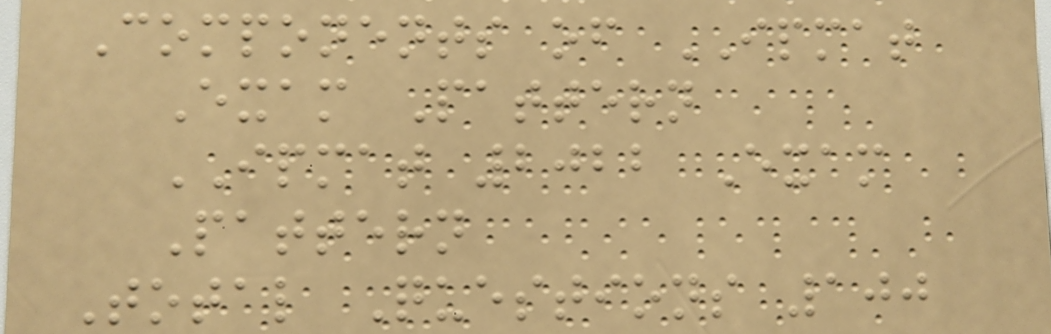Components of IPMAT
Exam Pattern
IPMAT 2022 Exam
Pattern
Total Questions 100
